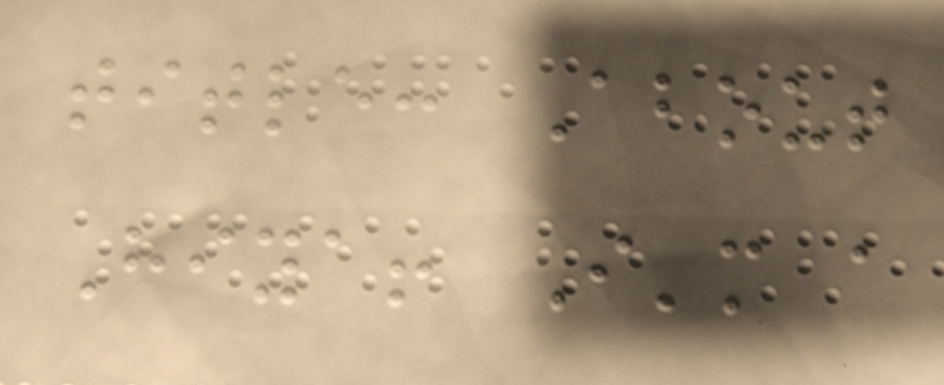title: About
Hiya! I'm a
